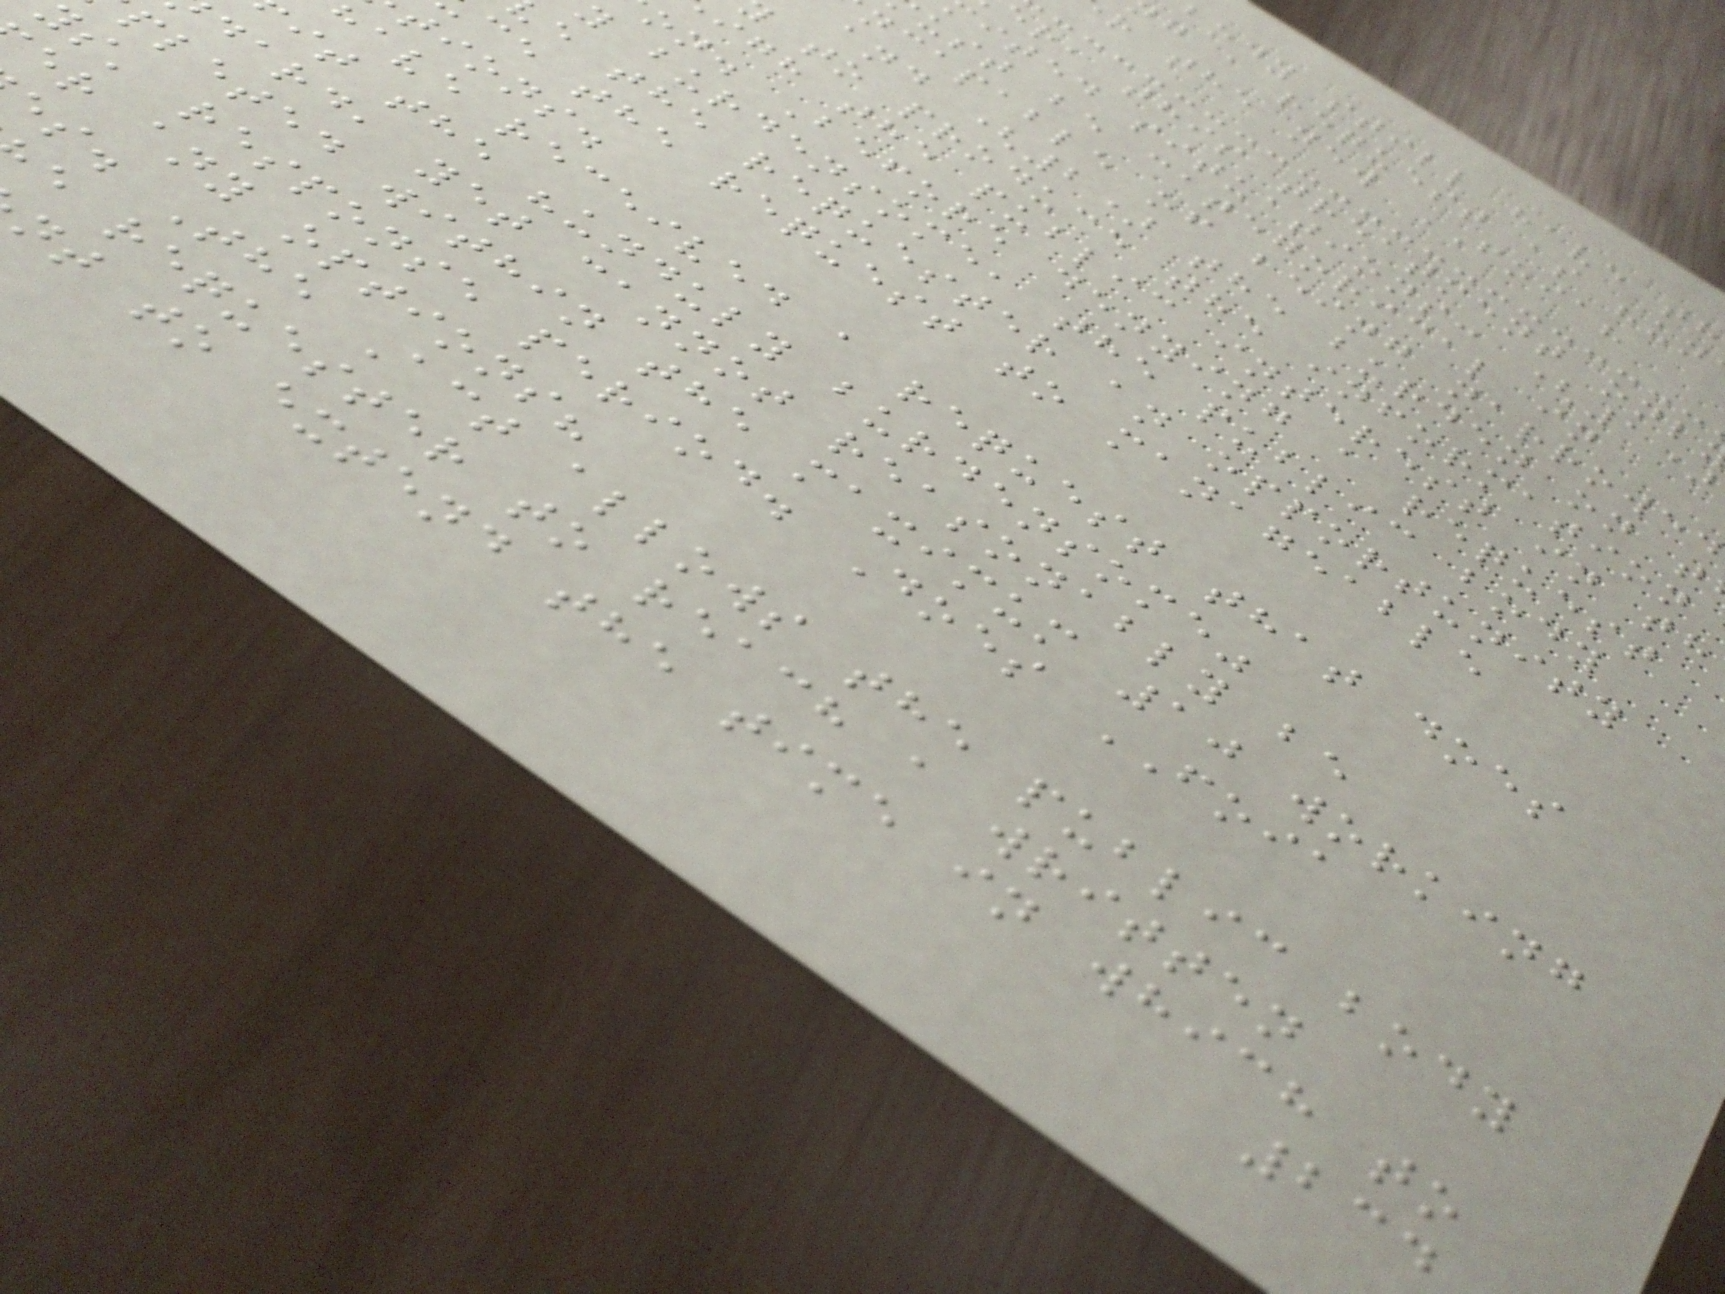body still have th
g a request as "un
r the new FOIA?
er, this treatment onl
ited situations: (1)
ust be categorical in
ncapable of being narrowed
and (2) the burden on t
to produce the information
igh the public interest in th
on. Before denying a request
y burdensome, the public body
e the requester an opportunity
ce the request to manageable
tions.
have received a request that does
it the "unduly burdensome"
dard, yet cannot reasonably be
pleted within the maximum 10 working
ys' response period. Does FOIA
er any options?
es. The Act allows the public body
e requester to reach a written
nt to extend the time in which to
234
